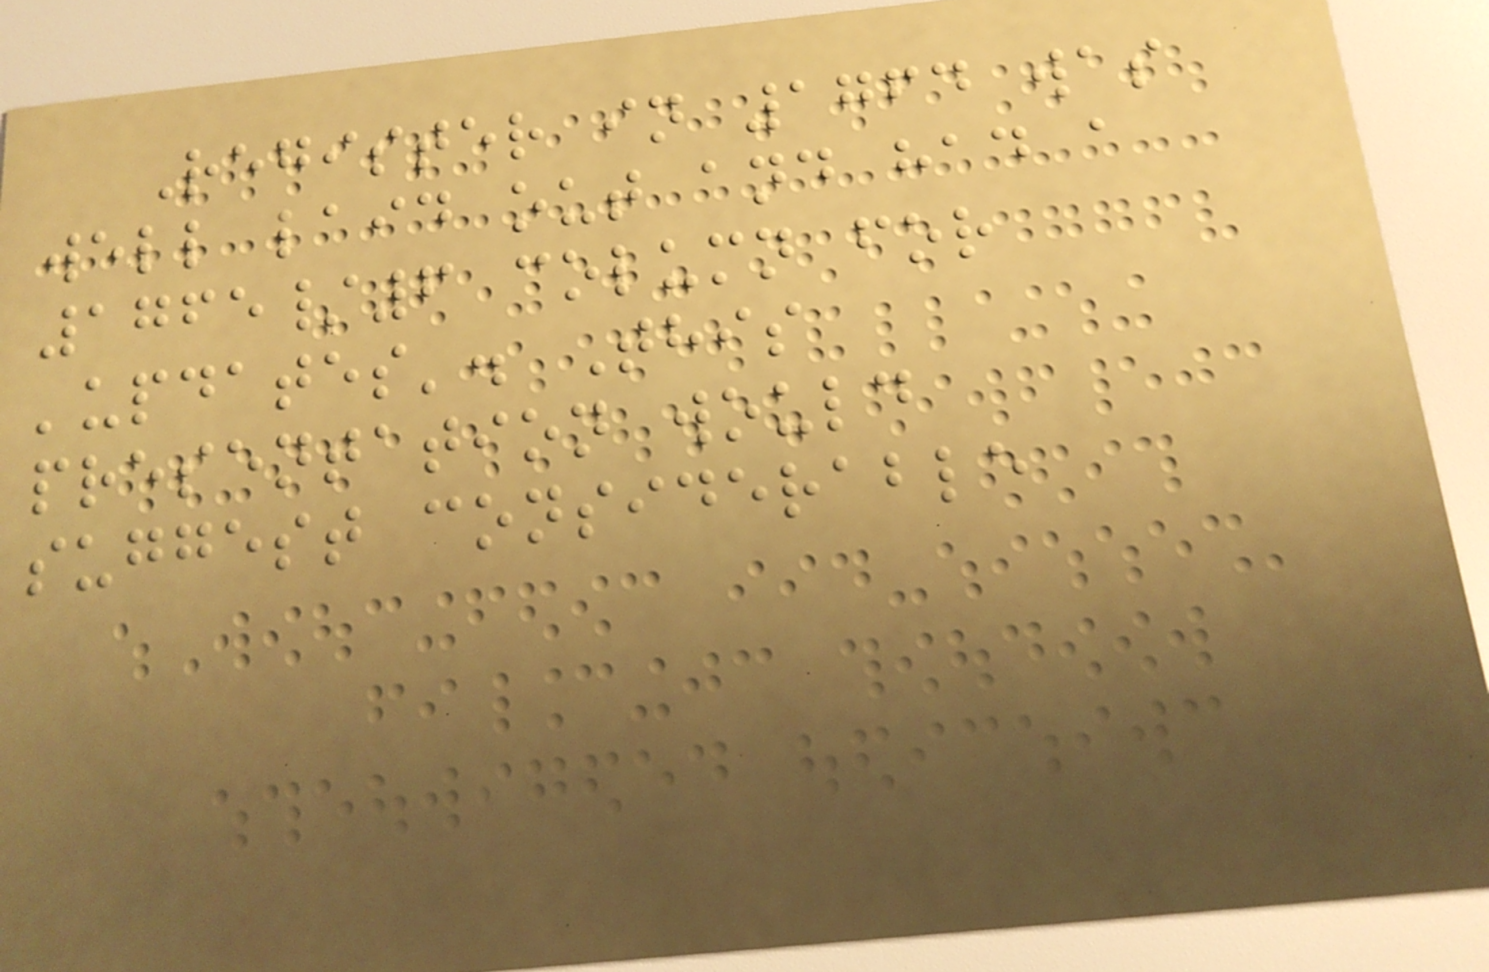Register in 1764 was
well laid out and had a
1765/6 column for
'updates'. This
presentation would
suggest considerable
